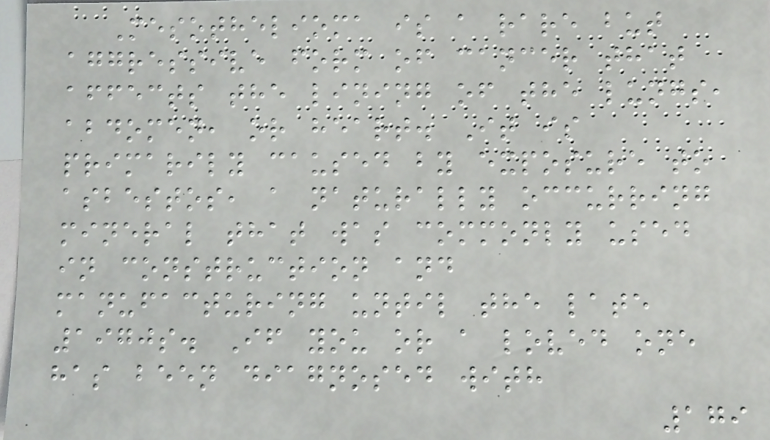Mesothelioma is a rare but
aggressive form of cancer that
affects the lining of the lungs,
abdomen, or heart. It is
primarily caused by exposure to
asbestos, a naturally occurring
mineral that was commonly used
in construction and
manufacturing until the late
1970s. If you or a loved one
has been diagnosed with
179
